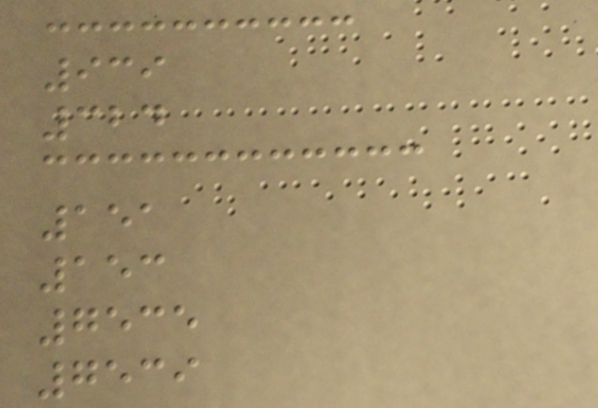939
324
151
153
7535
7539
